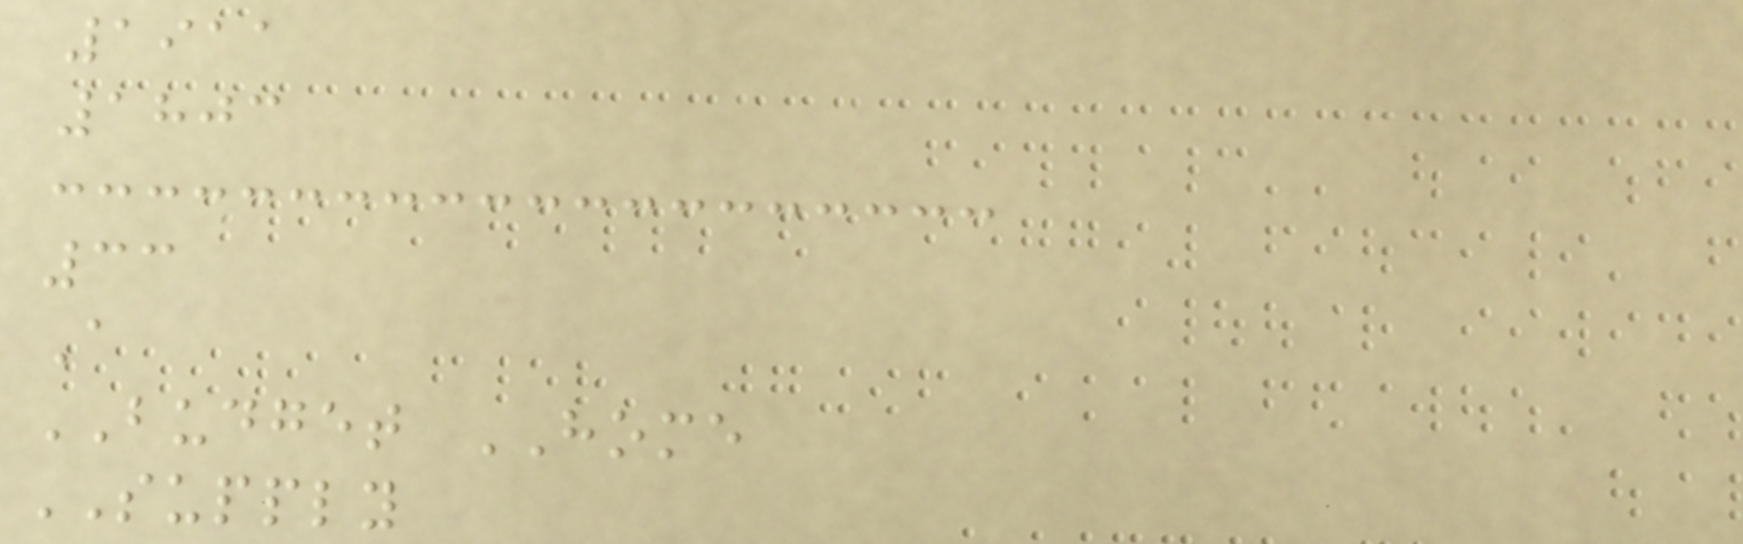1911
1803
33
A
BUDGET HOME
SUPPLY
